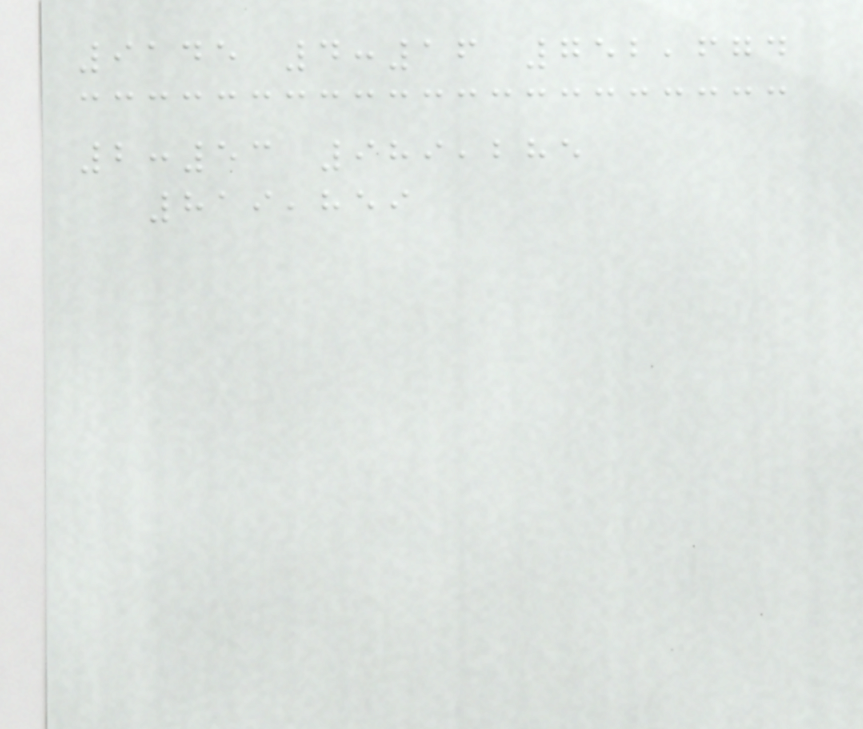9145 4:16 752,674
2:53 989,285
819,859
